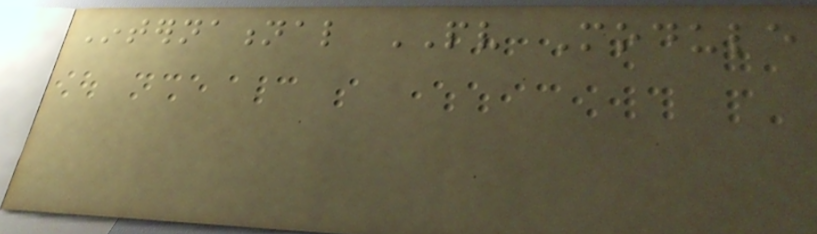International PV Module
